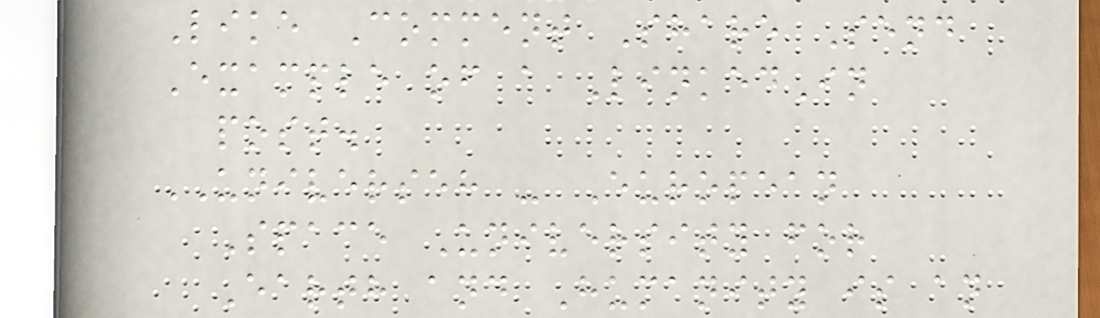Like Comment Share Send
Example of a LinkedIn
post.
UNIVERSEH - European
Space University for
Earth and Humanity is an
